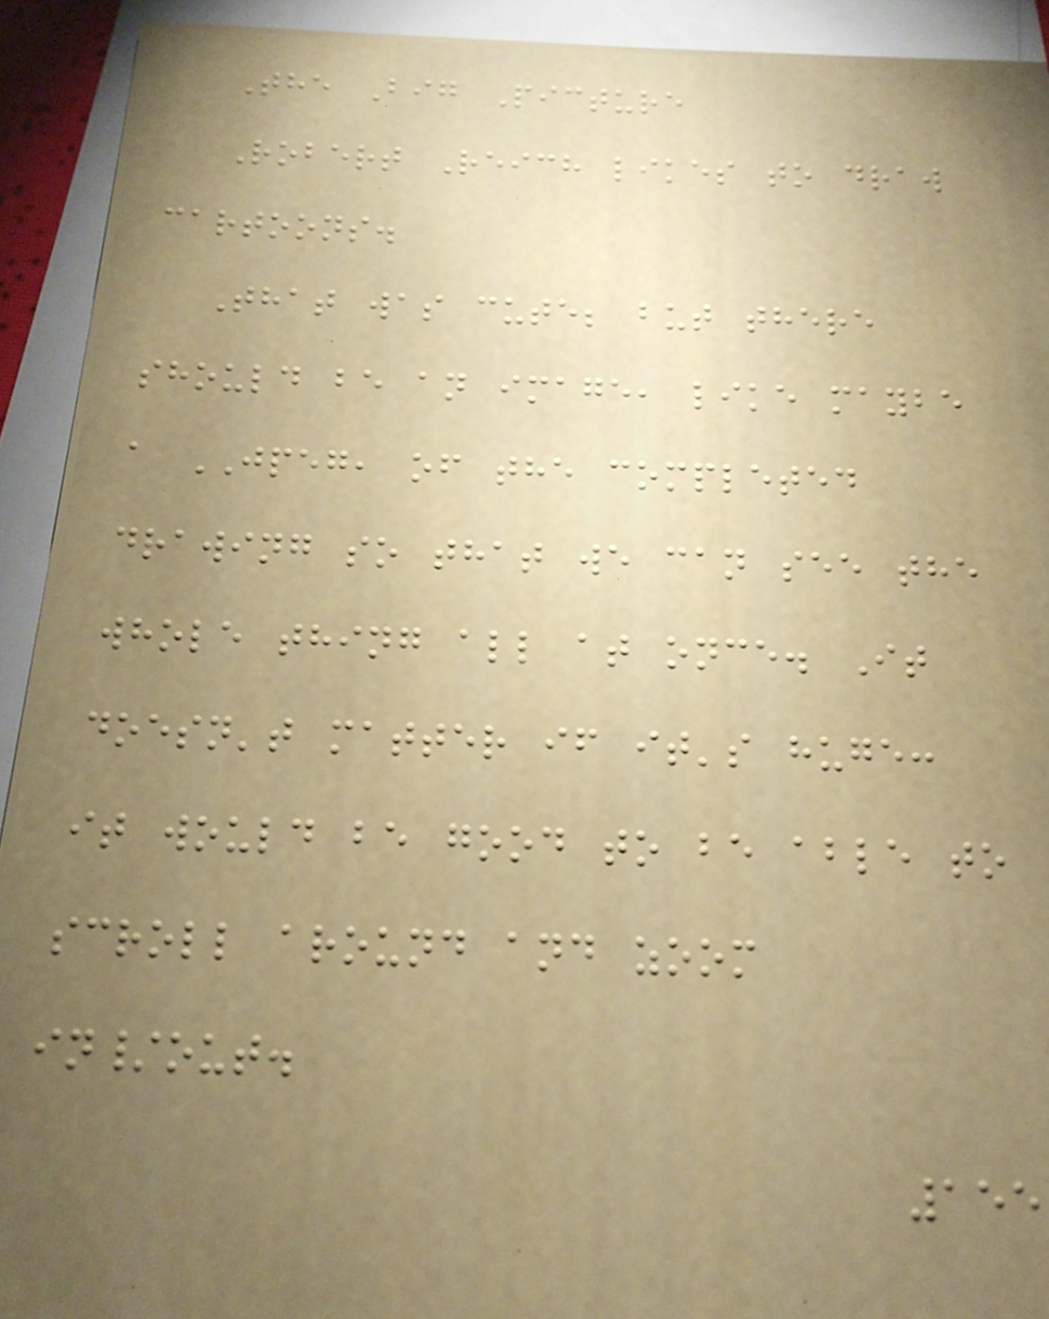The Big Picture
Robert Reich likes to draw
cartoons.
That was cute; but there
should be an image, like maybe
a JPEG, of the completed
drawing so that we can see the
whole thing all at once. It
doesn't matter if it's huge:
it would be good to be able to
scroll around and zoom
in/out.
155
